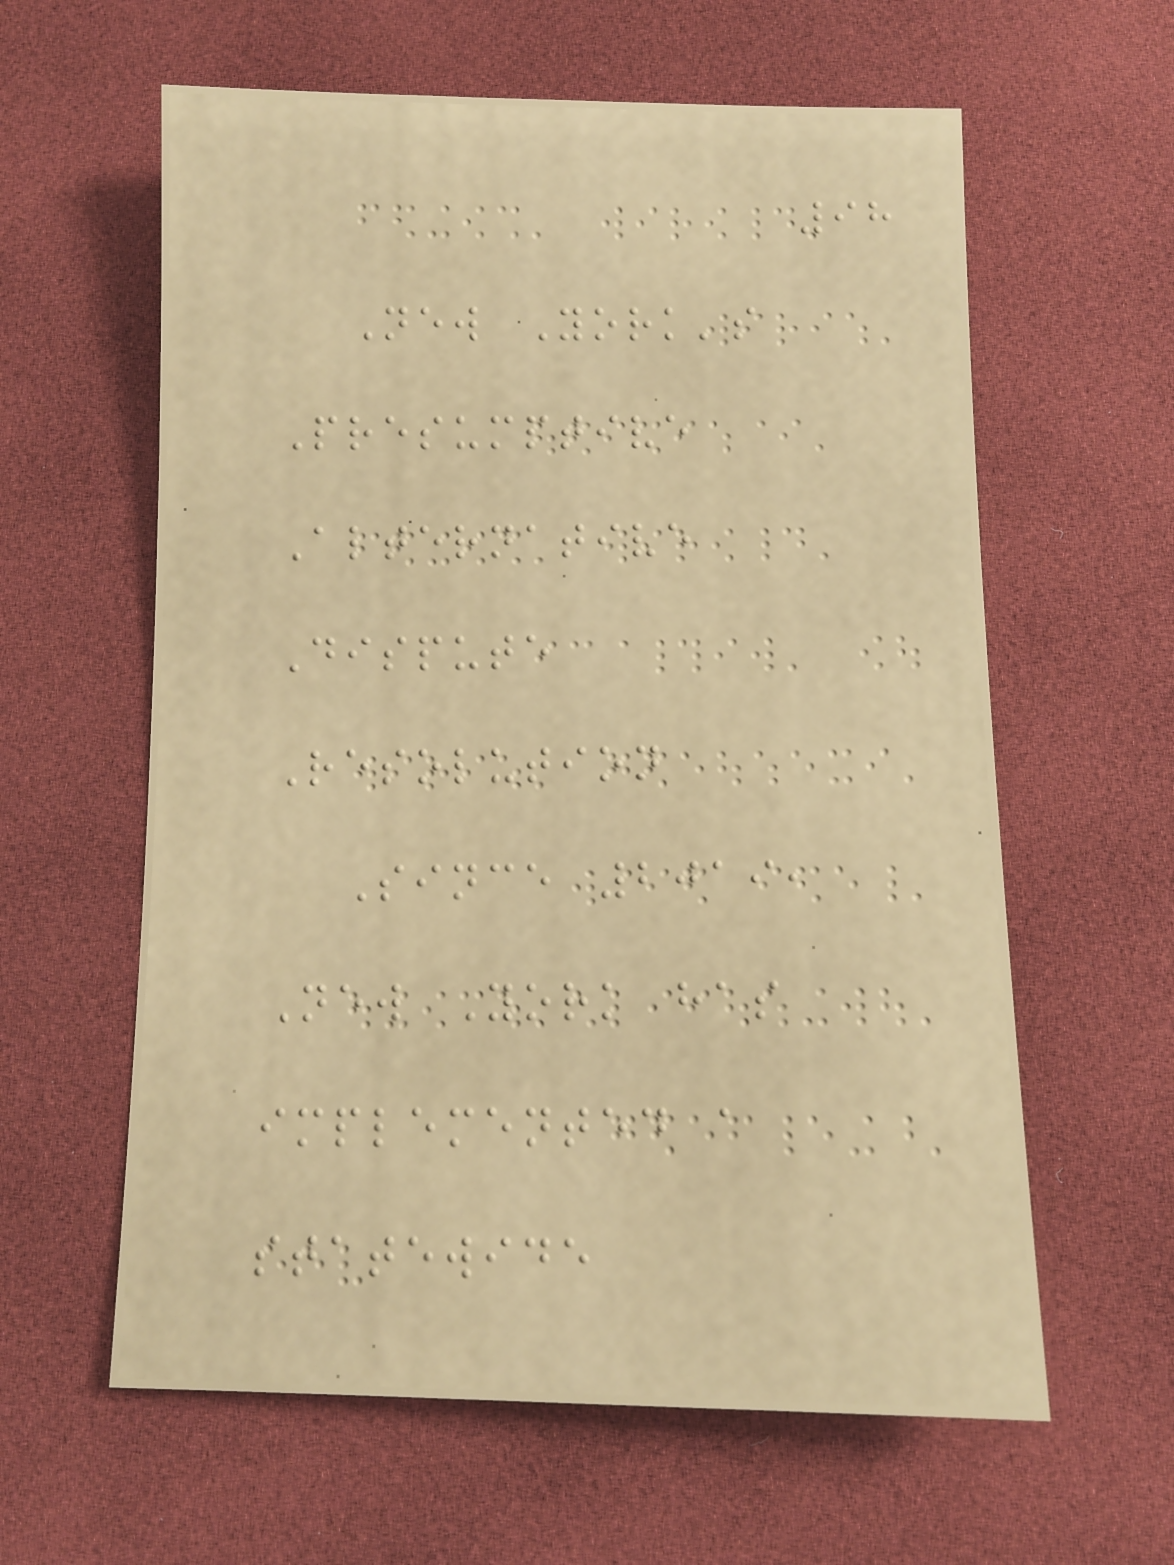98
New York's
Presumptive
Alternative
Dispute
Resolution
Since 2019,
New York has
implemented a
statewide
